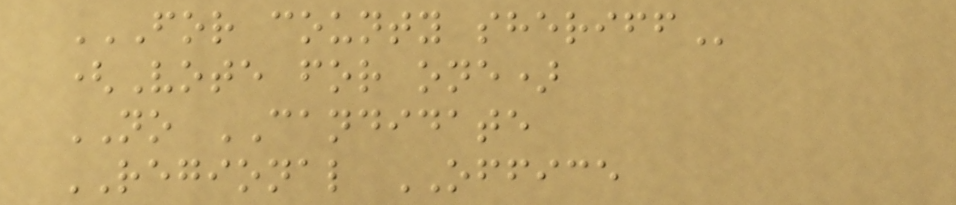FOR COUNTY SHERIFF
(Vote for one)
NO CANDIDATE
REGIONAL OFFICE
